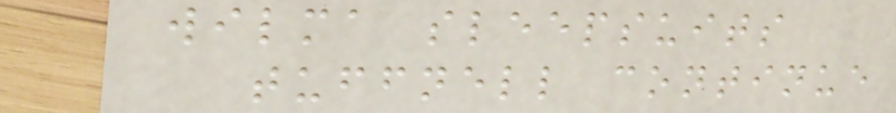wilma sleepsuits
tuffnell continue
